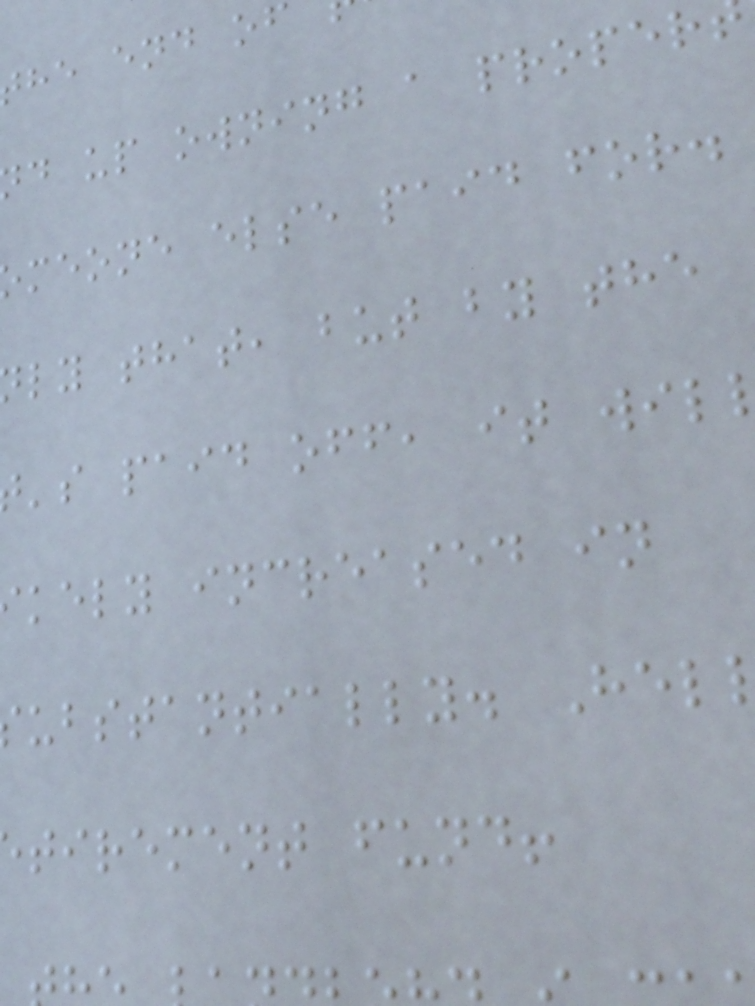he end of
d up owning a proper
meone else paid for.
ly that, but by the
's paid off, it wil
kely increased in
ubstantially. Hel
tirement fund!
